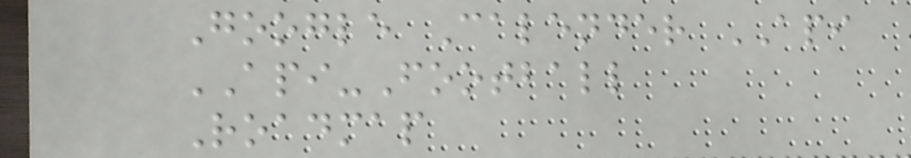Google Calender API
API-Football
Roadmap
